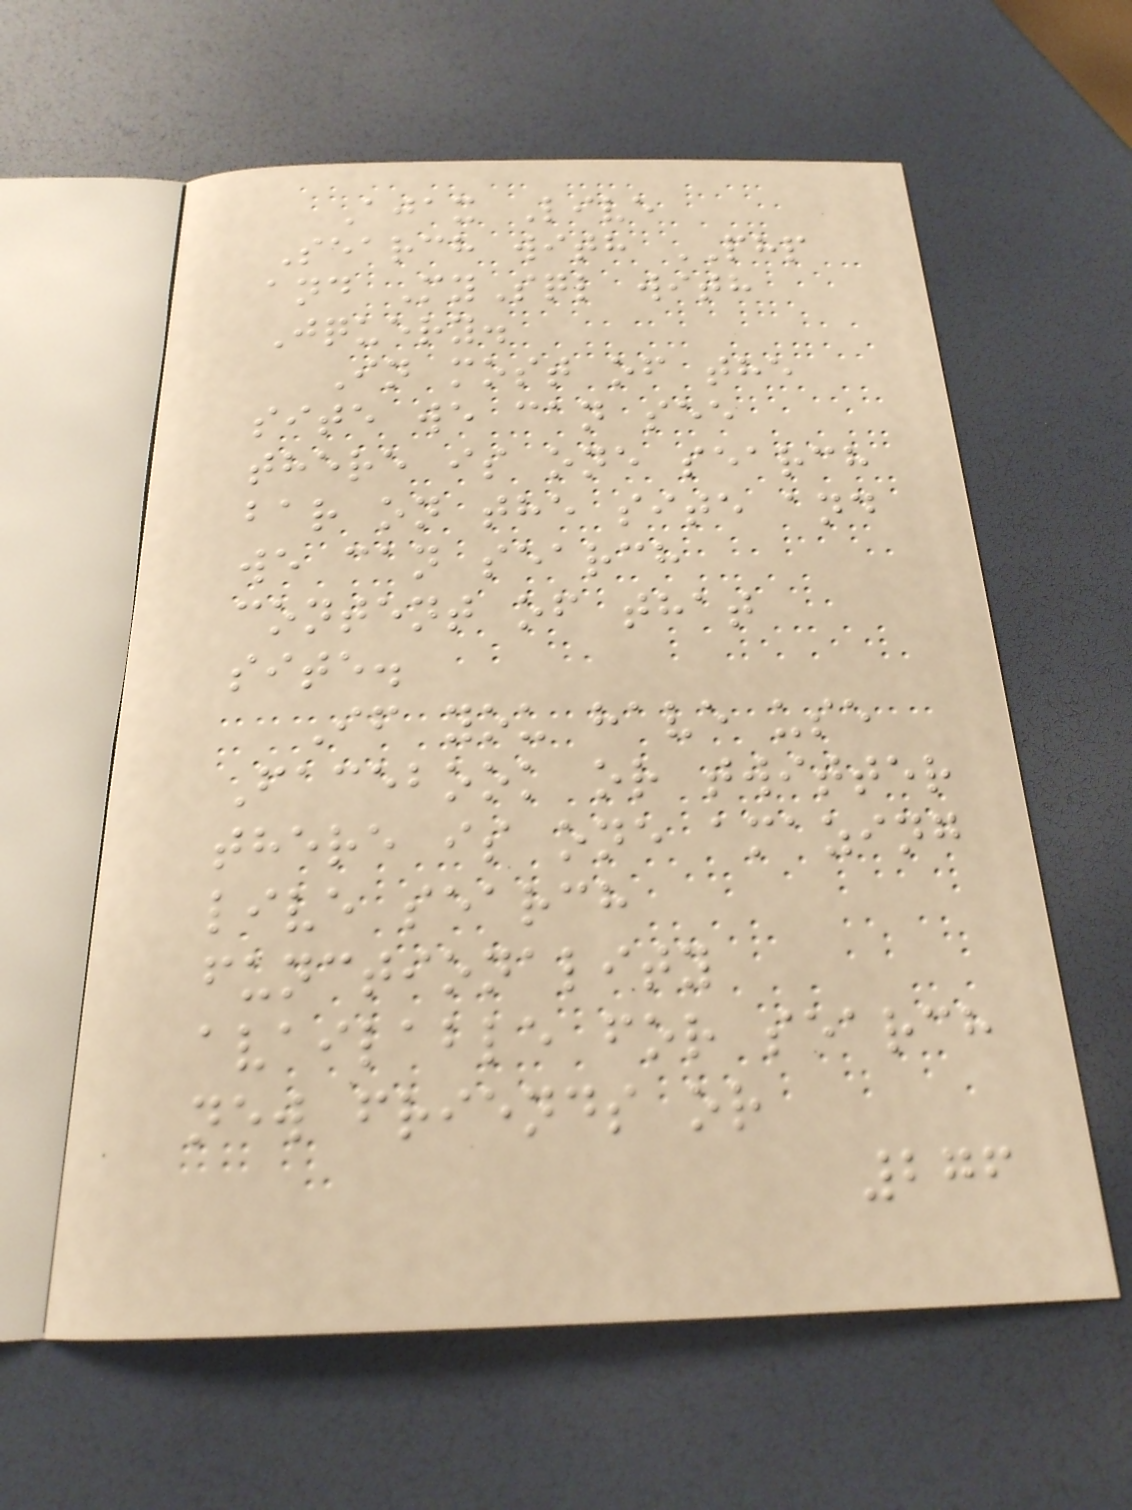Ajax Live
Search with PHP
and MySql with
Jquery.
In most of the
site we can see
there is one search
bar on the site and
we can search
content of that
site.
If you have use
Facebook or twitter
there is one amazing
live search
functionality
available for search
new friends or
276
